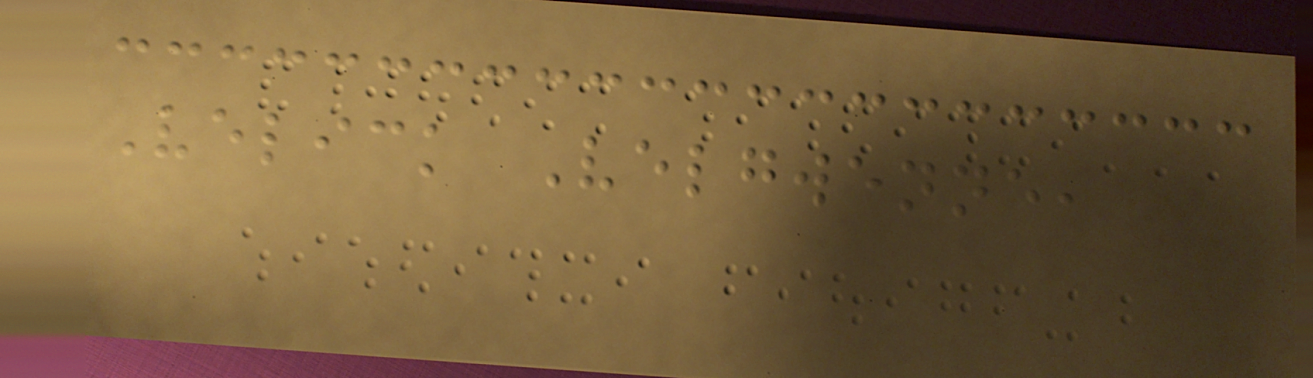Velick Velgwenne,
